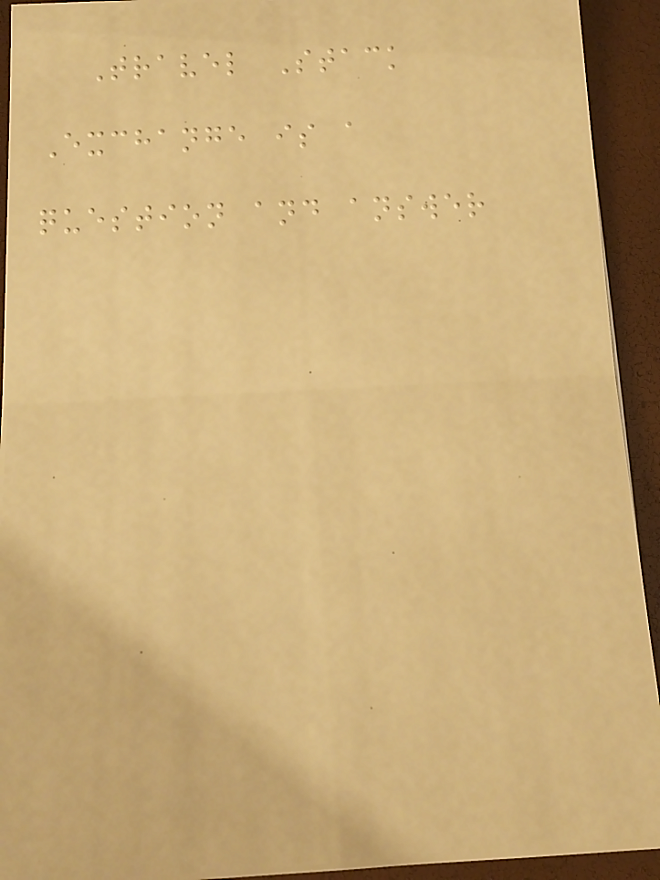Travel Stack
Exchange is a
question and answer
